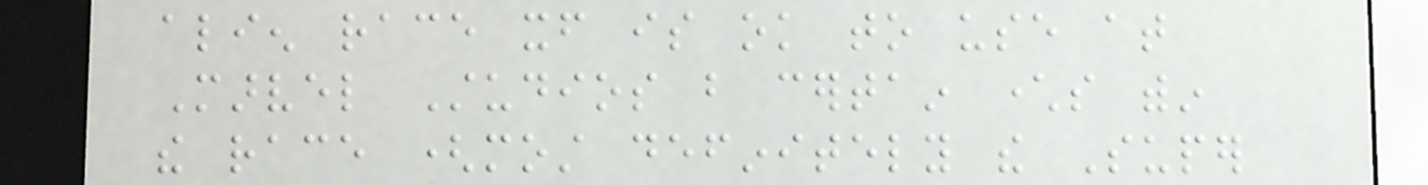alien race itself is ok to use at
Marvel Studios but certain characters within
the race (most definitely the Super
